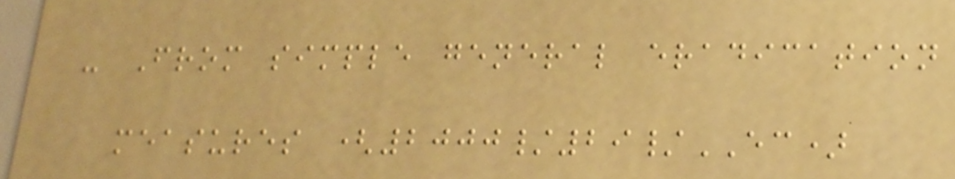- From simple general eradication
measures (2000/29/EC)
